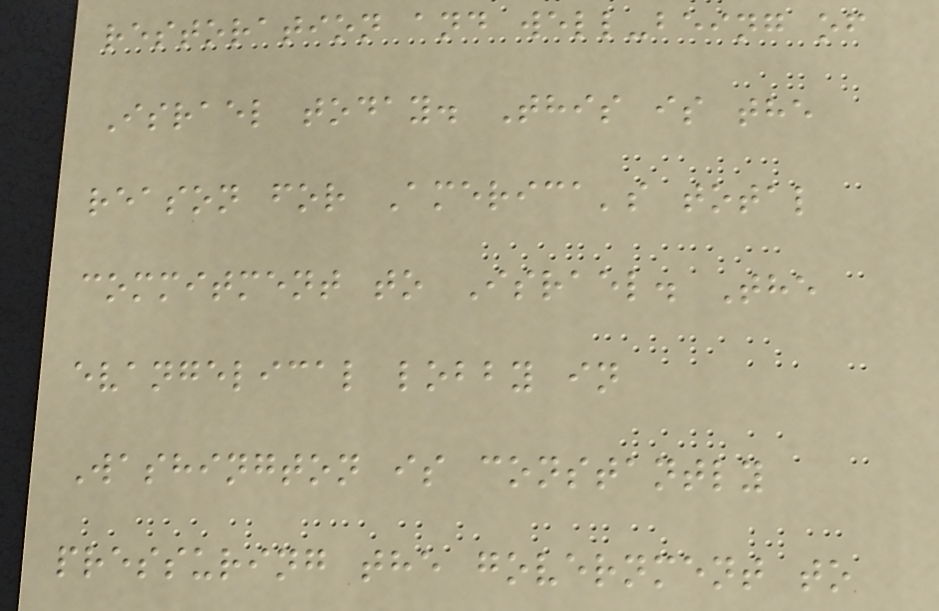restoration and well-being of
Israel today. This is the
reason for America's total
commitment to Israel. The
evangelical lobby in
Washington is constantly
pressuring the government to
